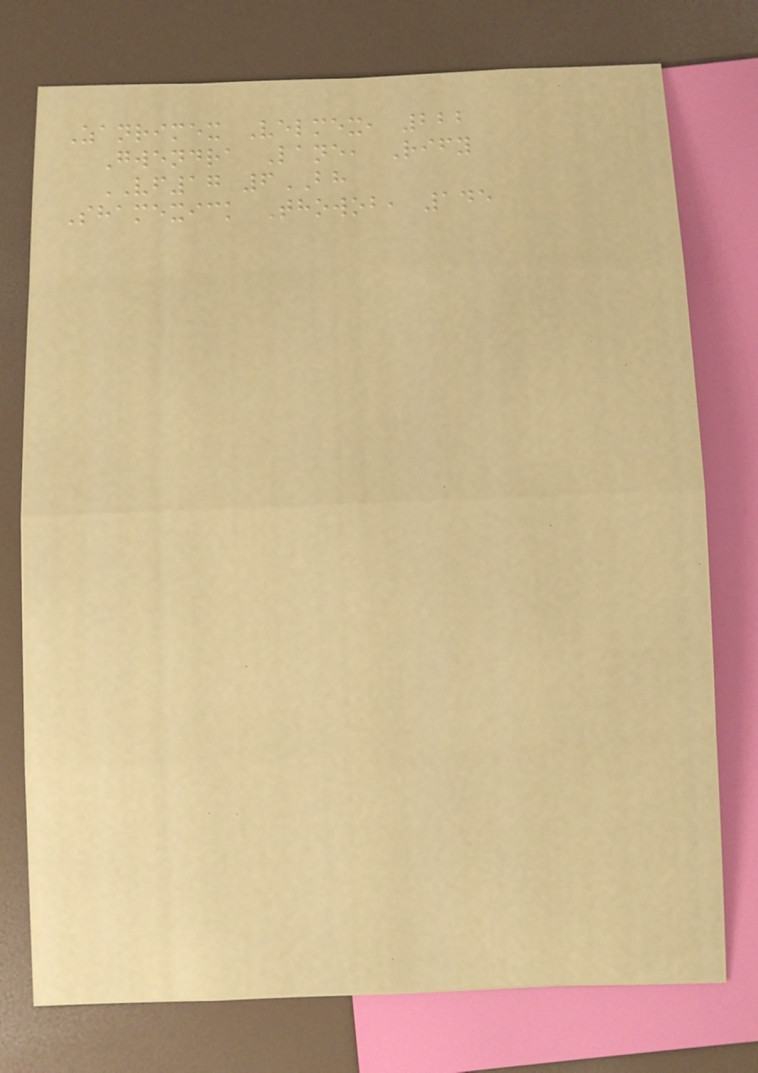Zanrimex Velmex, 222
Gwendra Lane, Rify
VF17 6BH
Shamexick Thowob, 145
